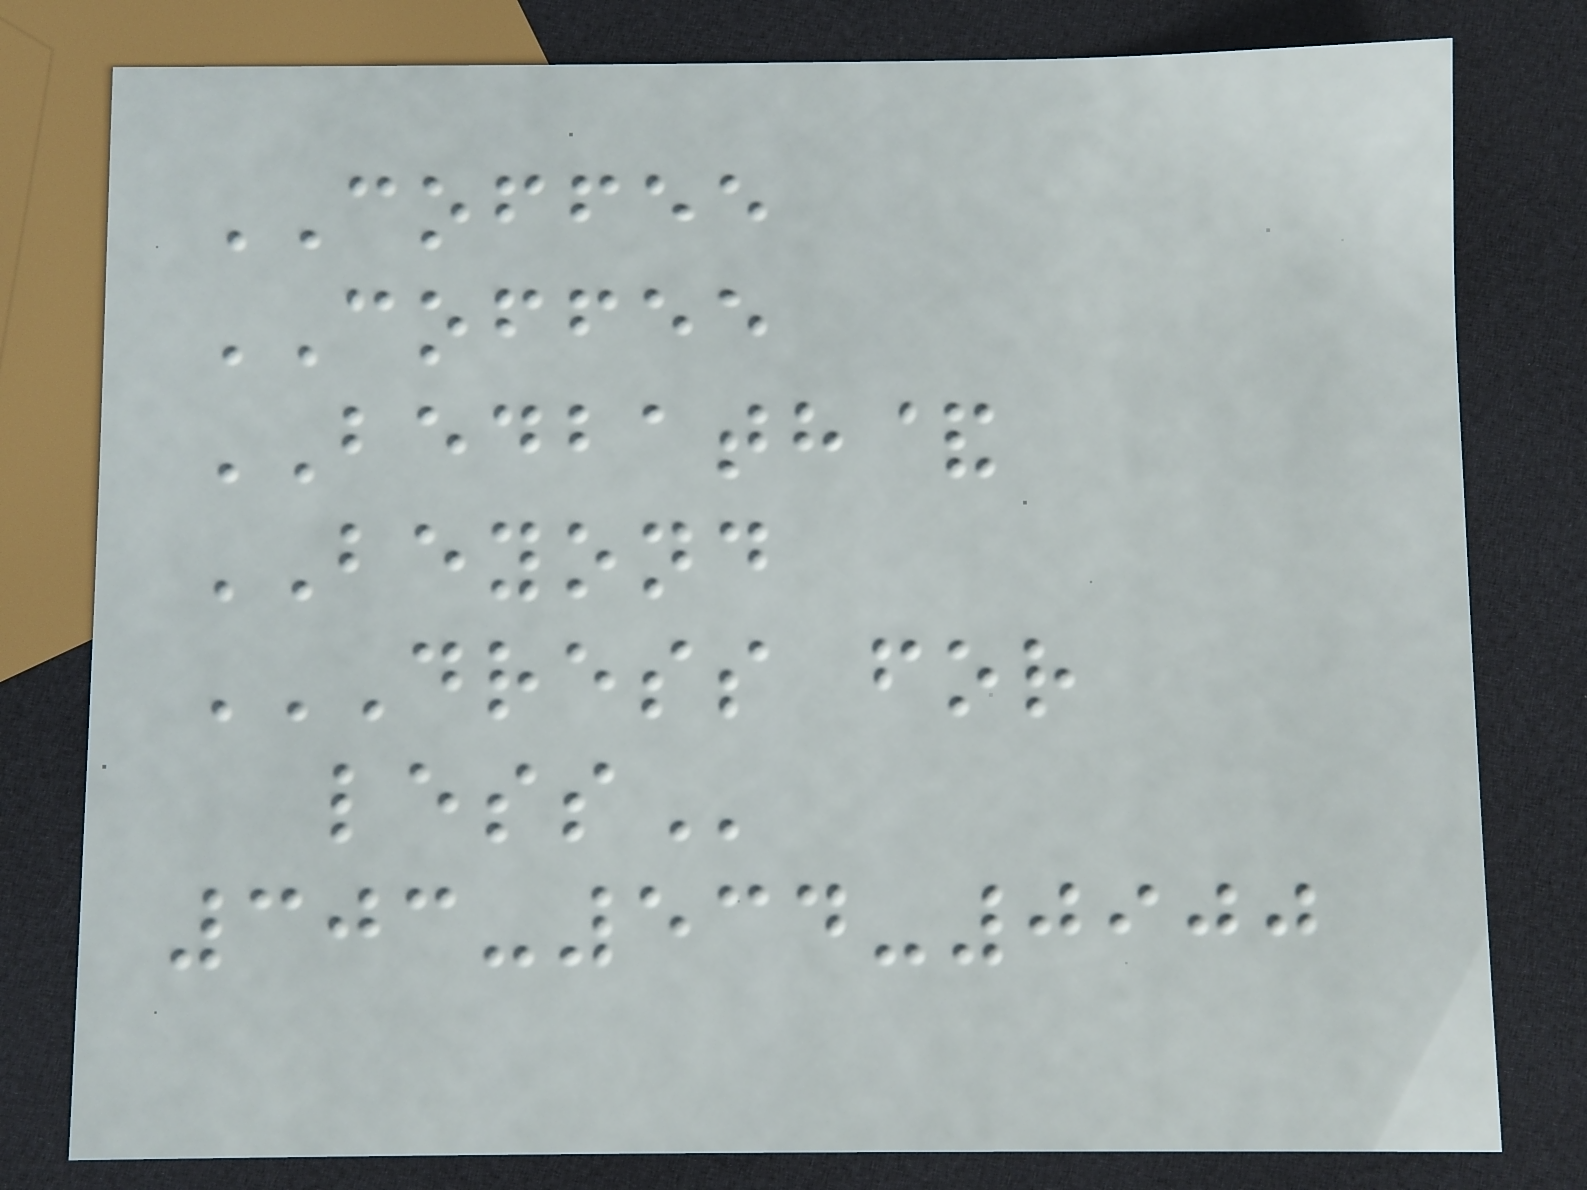COFFEE
COFFEE
BEDBATH&
BEYOND
DRESS FOR
LESS
303-534-0900
